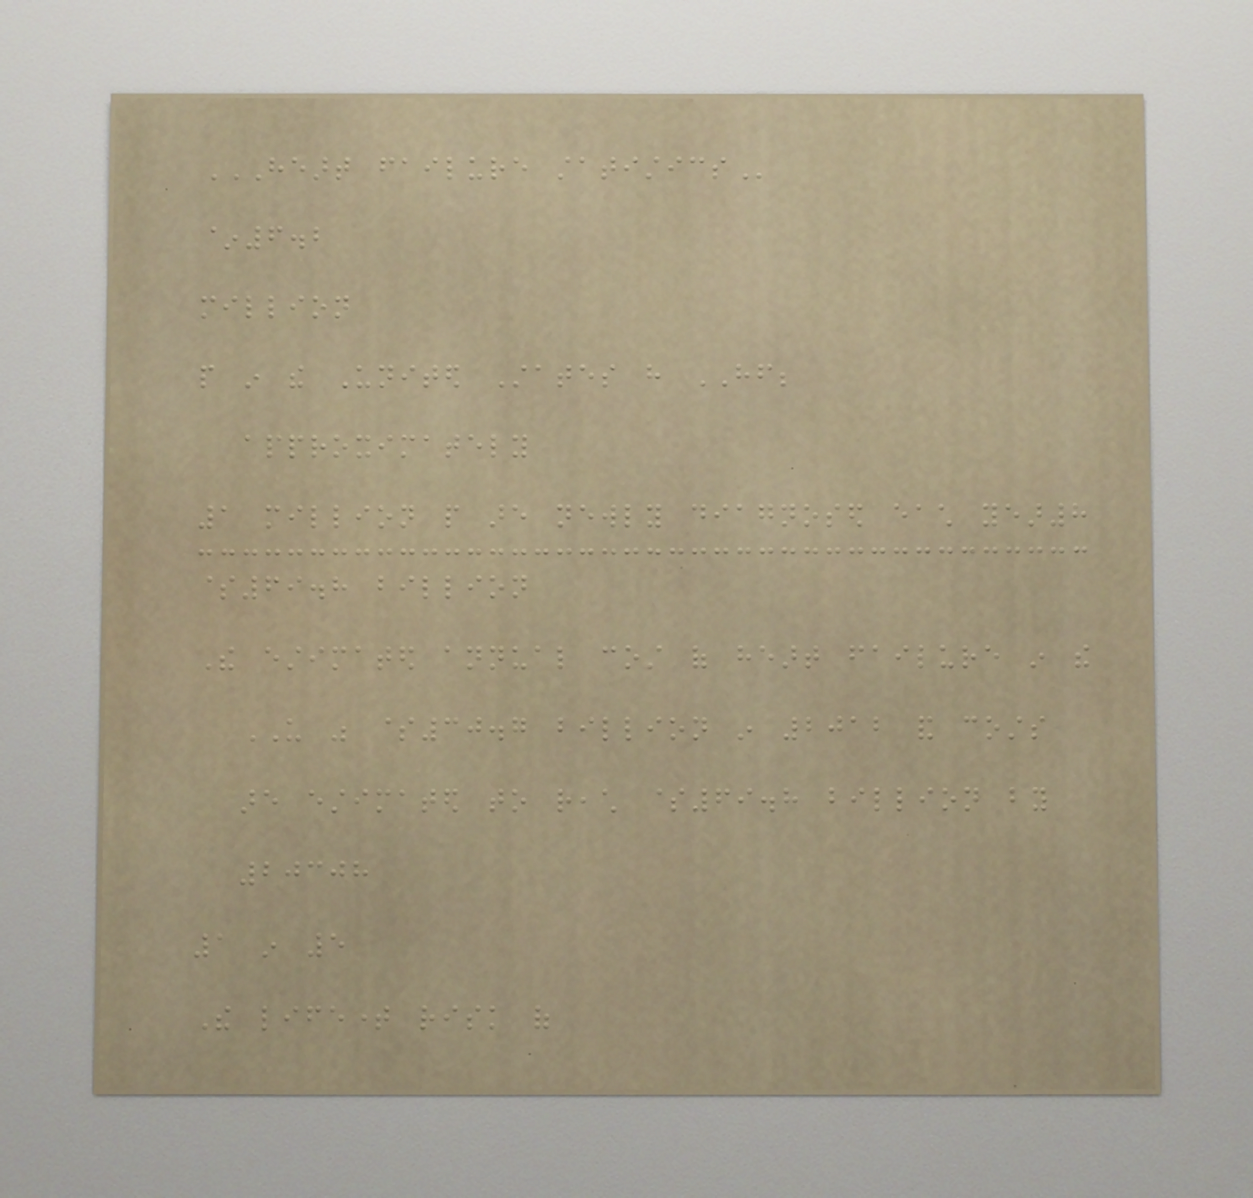HEART FAILURE STATISTICS
~6.2
million
people in the United States have HF;
approximately
1 million people are newly diagnosed each year8
$69.8 billion
The estimated annual cost of heart failure in the
US was $30.7 billion in 2012 and costs
are estimated to reach $69.8 billion by
20308
1 in 5
The lifetime risk of
